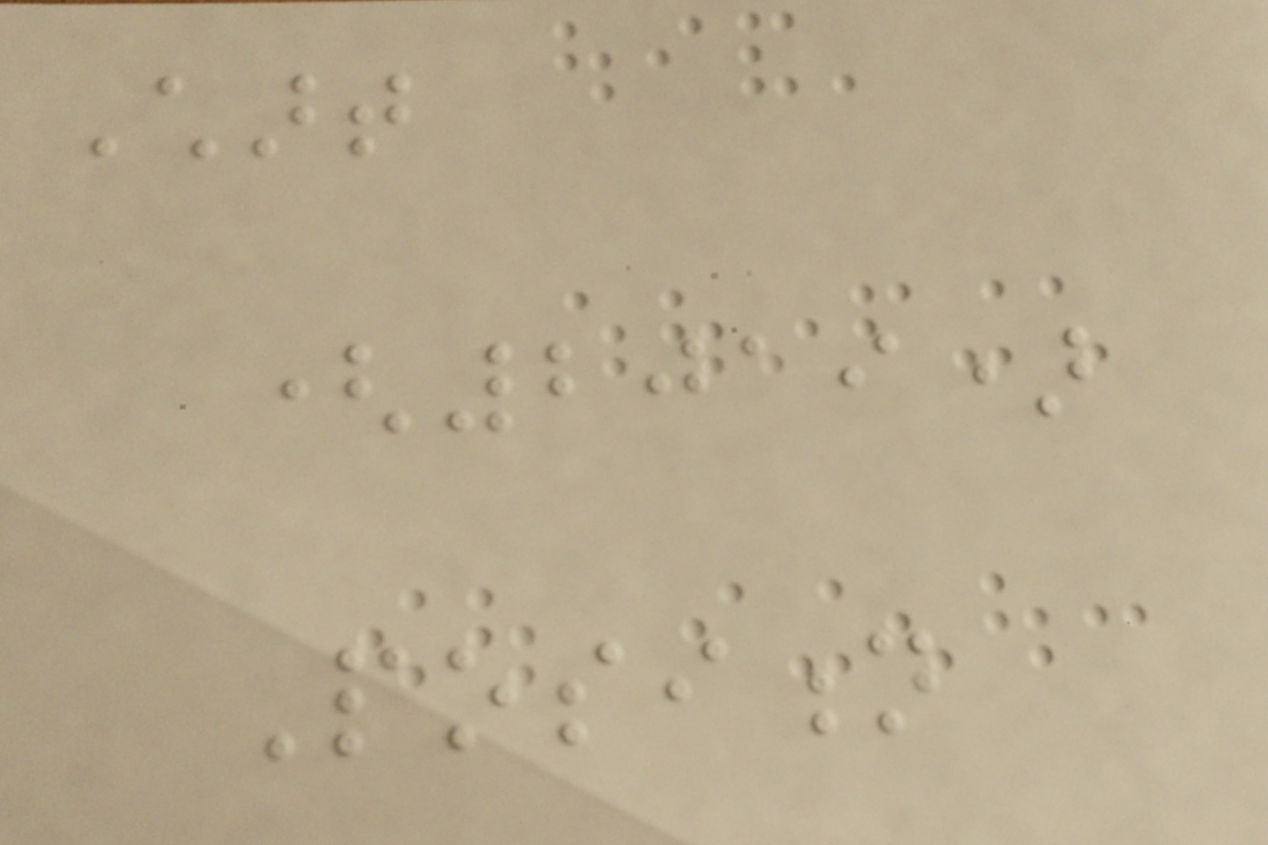Chart
(2019)
Position
